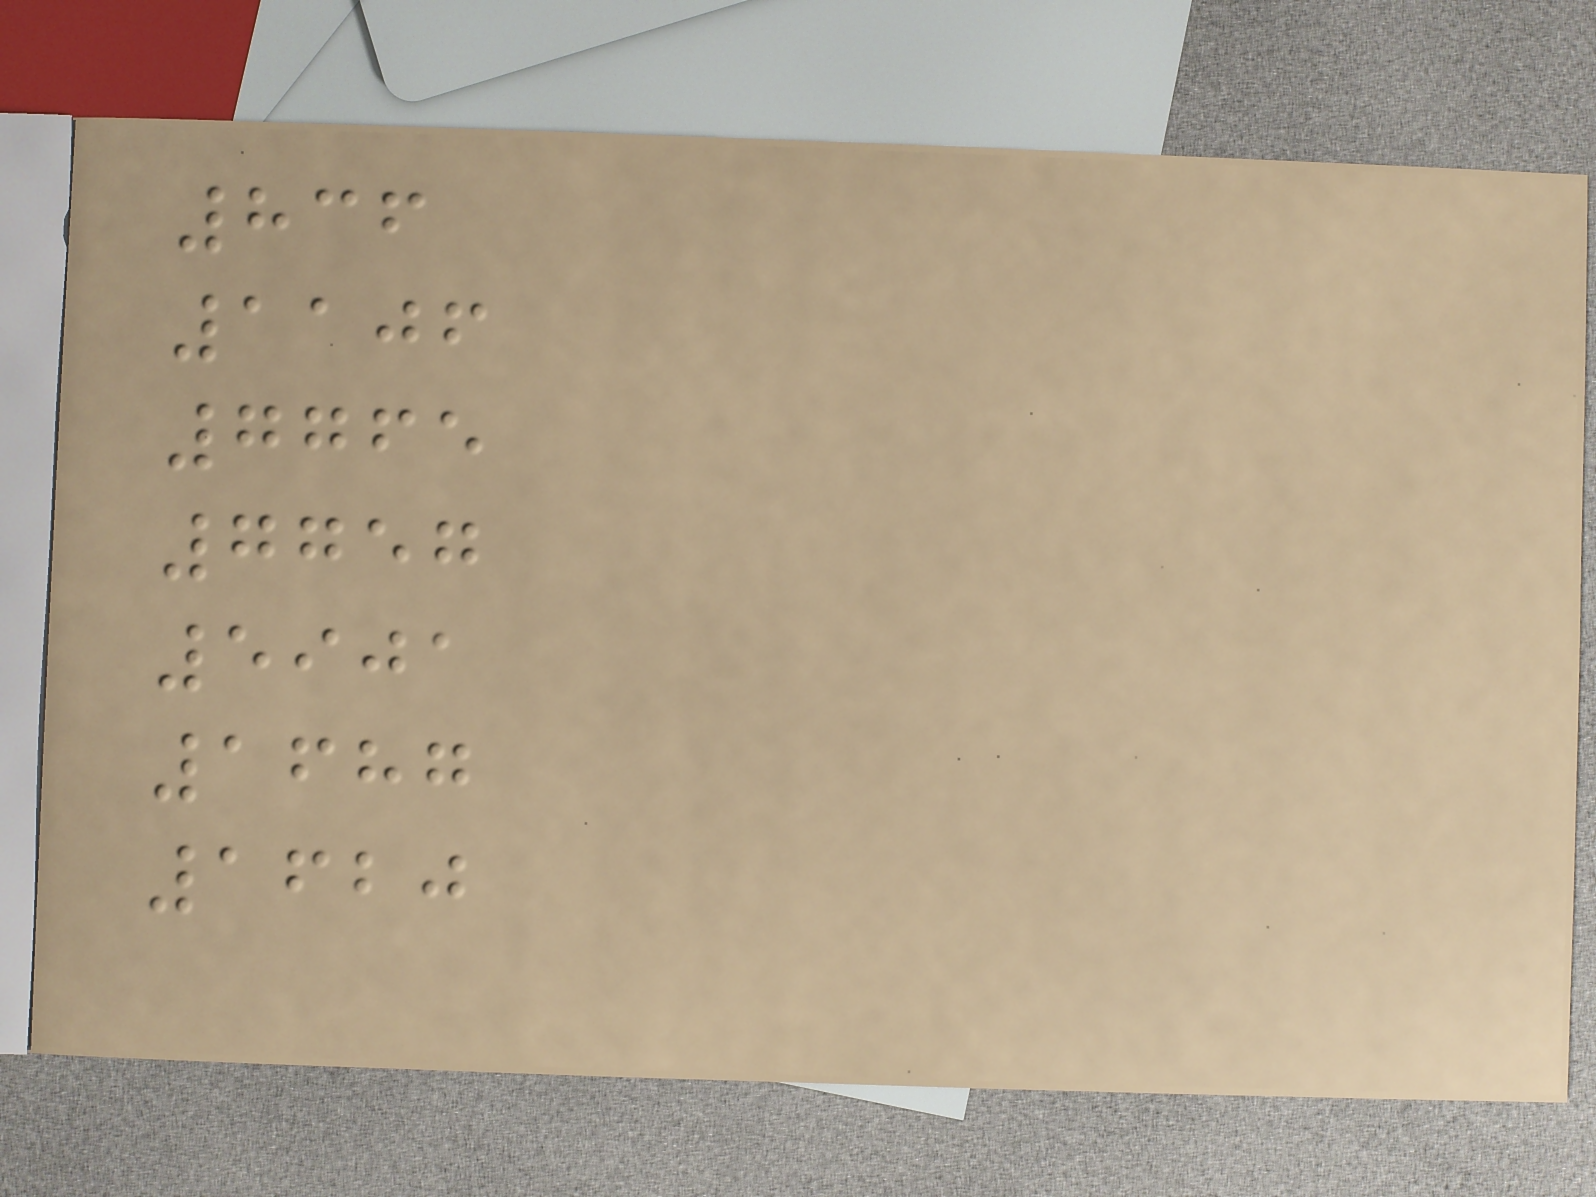836
1106
7765
7757
5901
1687
1620
